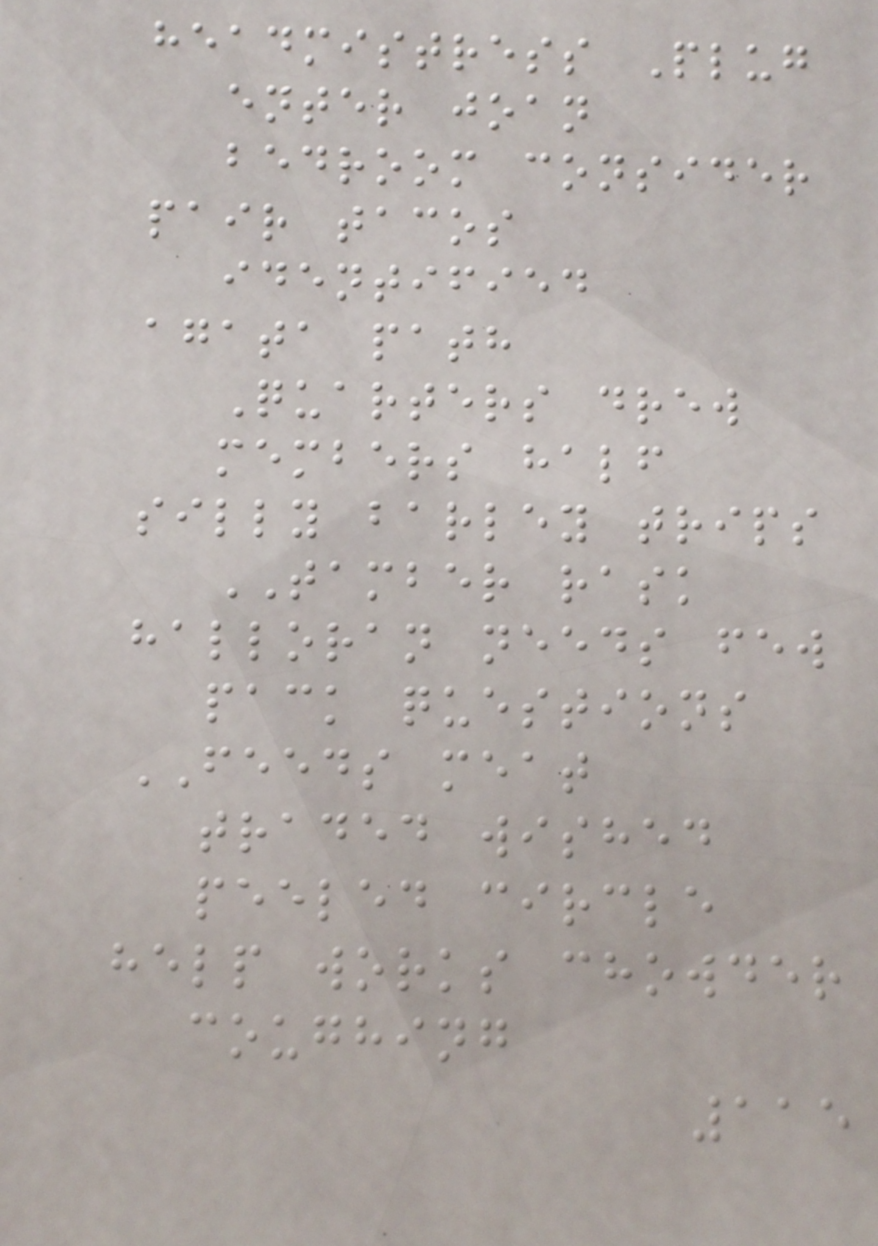headmistress Plug
enter joan
bedroom consider
pair tacos
identified
agata path
Quarters drew
members half
silly barley trips
TAMBER rask
halloran needs few
pack questions
FEEDS meat
traded wished
peeled circle
help works chowder
coughing
115
